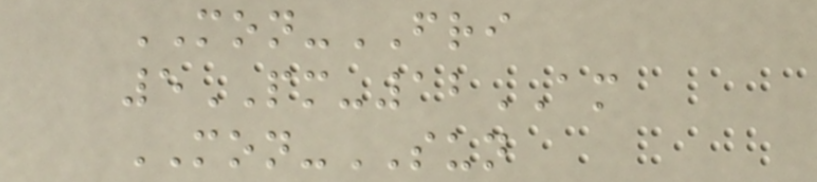MON-FRI
5PM-12AM
MON-SUN
